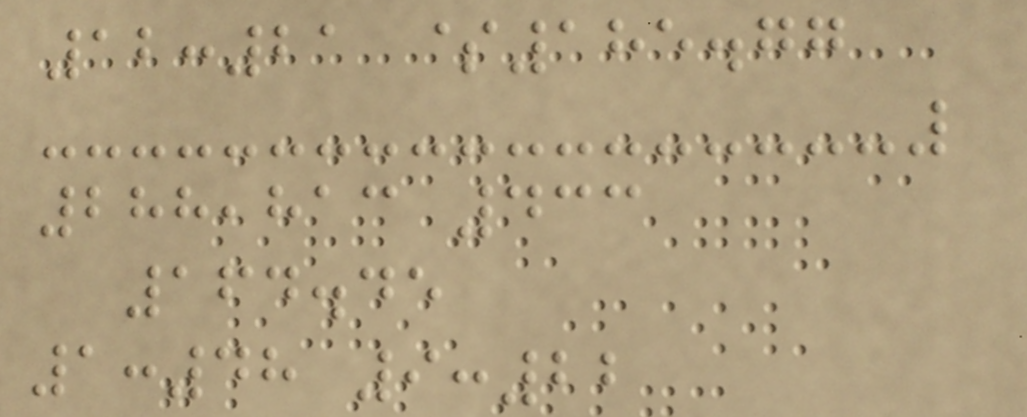12:21 $185.77
288,813 433
164.45
1:48 9:22
